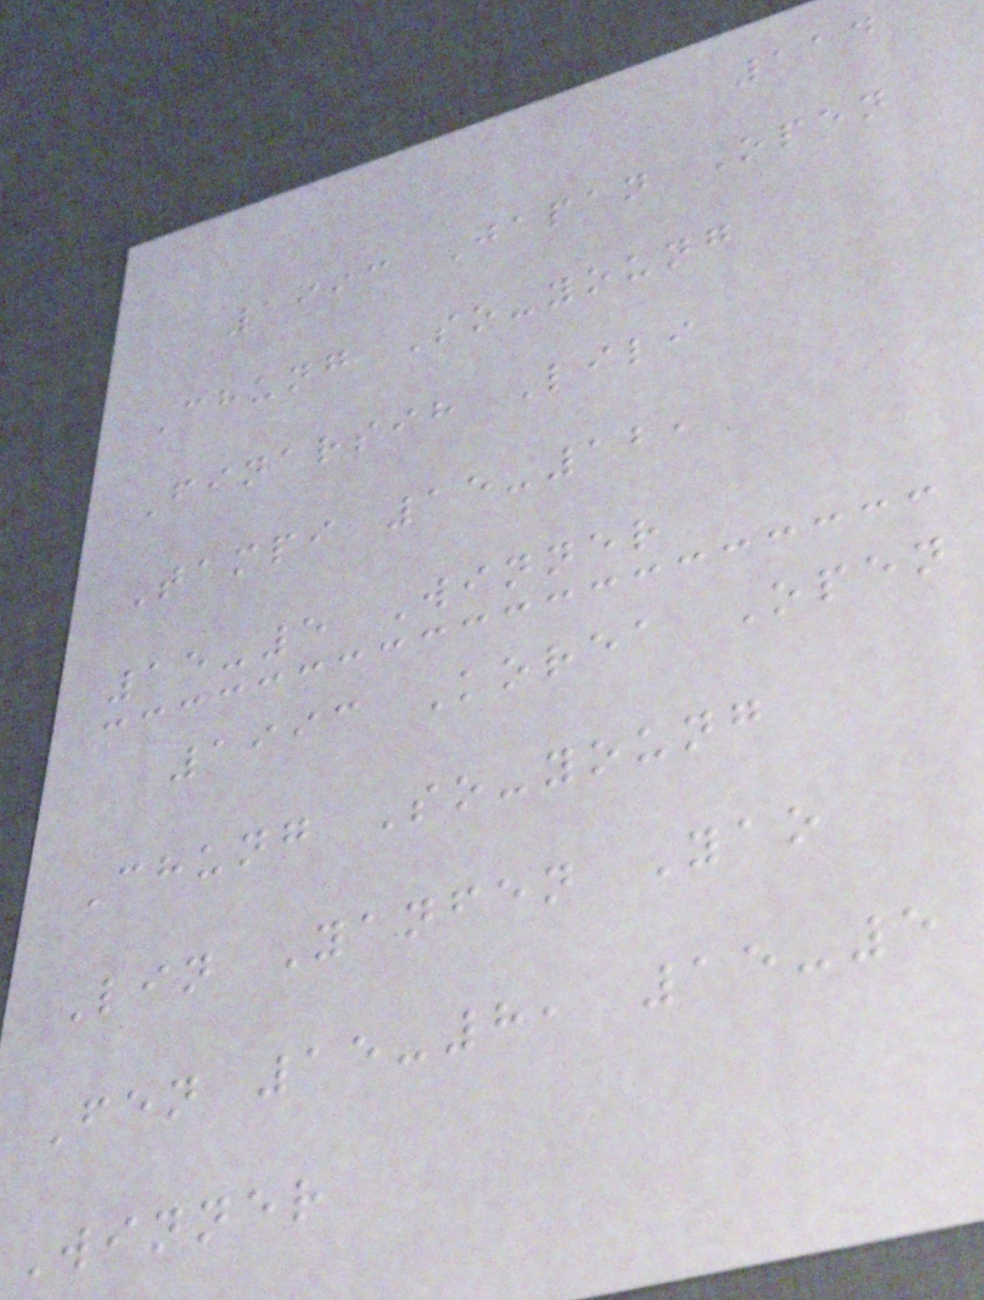114
1993 Japan Open
Chung So-young
Finarsih Lili
Tampi 15-12,
15-5 Winner
1993 Korea Open
Chung So-young
Lin Yanfen Yao
Fen 15-8, 15-5
Winner
